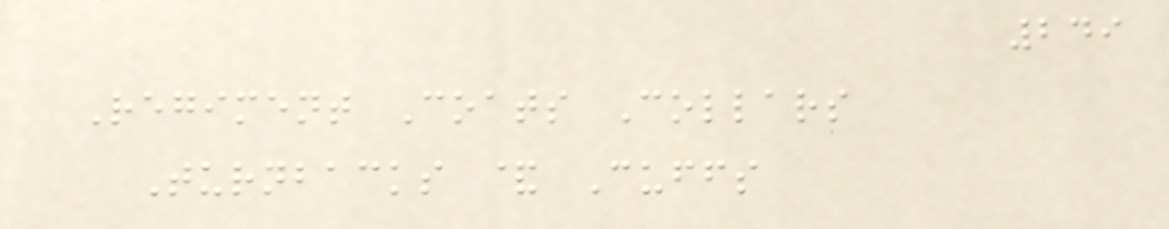249
Regiment Coats Collars
Turnbacks & Cuffs
